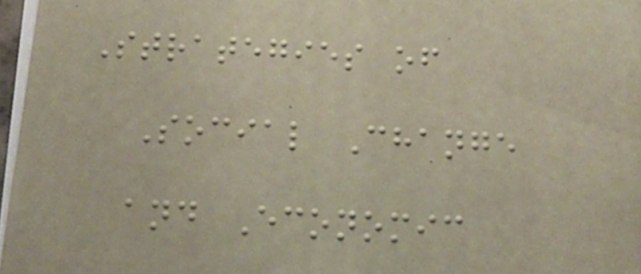Strategies of
Social Change
and Economic
